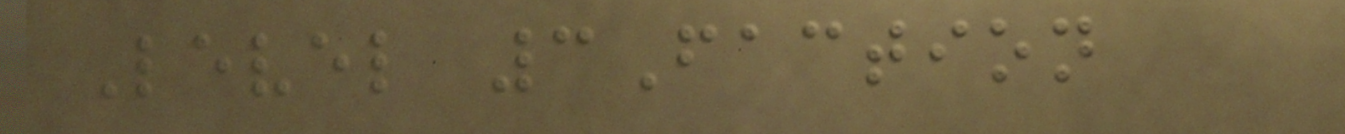Level 3Faction
